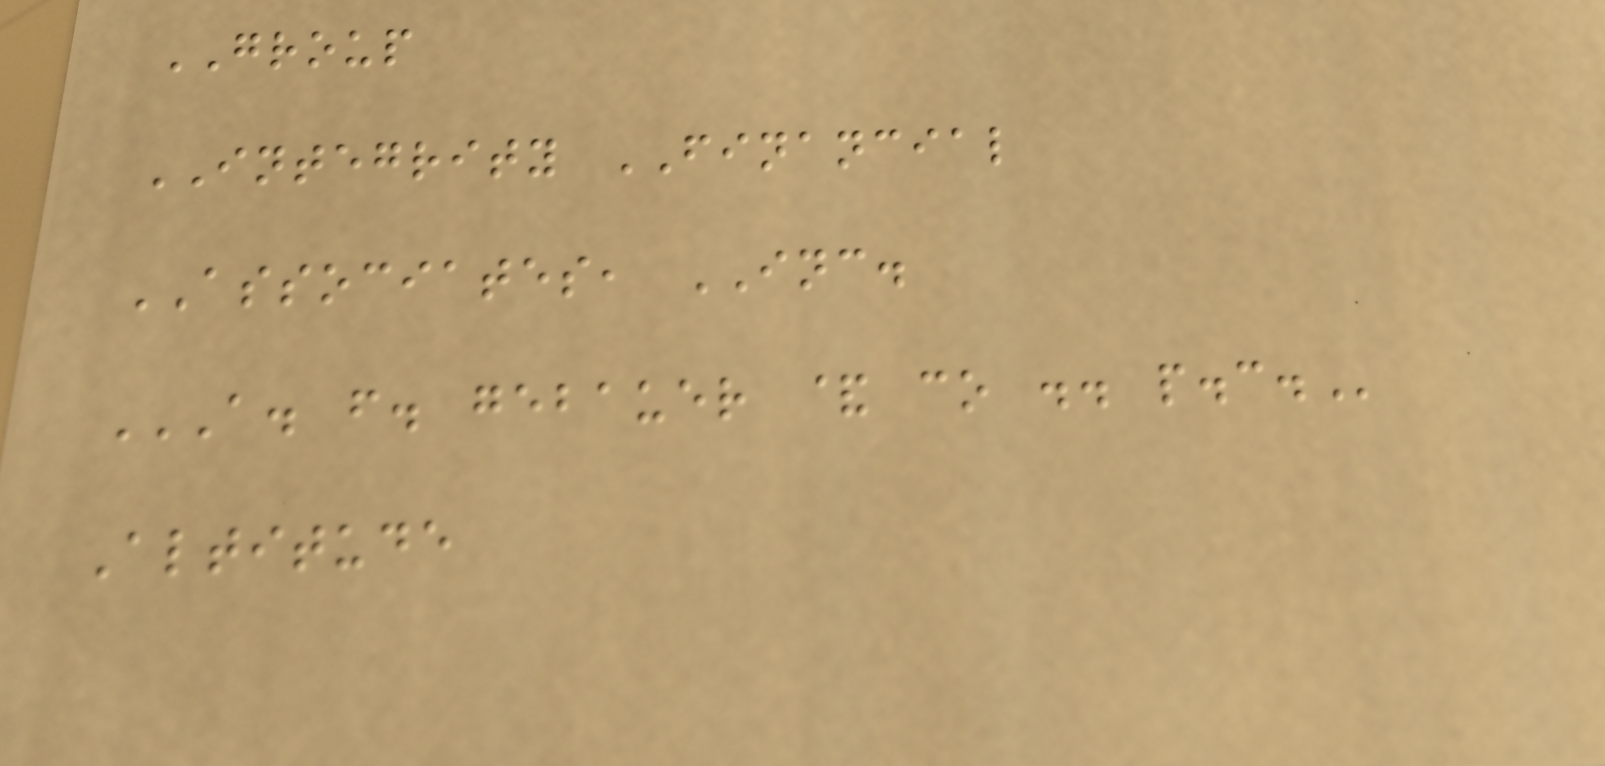GROUP
INTEGRITY FINANCIAL
ASSOCIATES, INC.
A. F. GEBAUER & CO .. P.C.
Altitude
